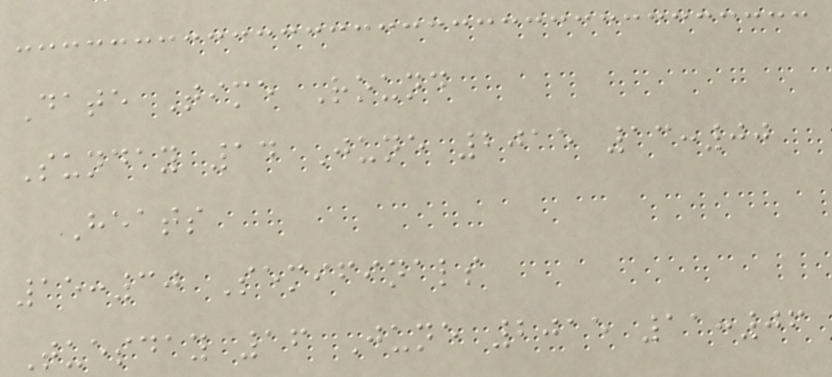Date Time Round
Sunday 14 June 2015 13:00
Heats
15:30 Semifinals
Tuesday 16 June 2015 11:06
